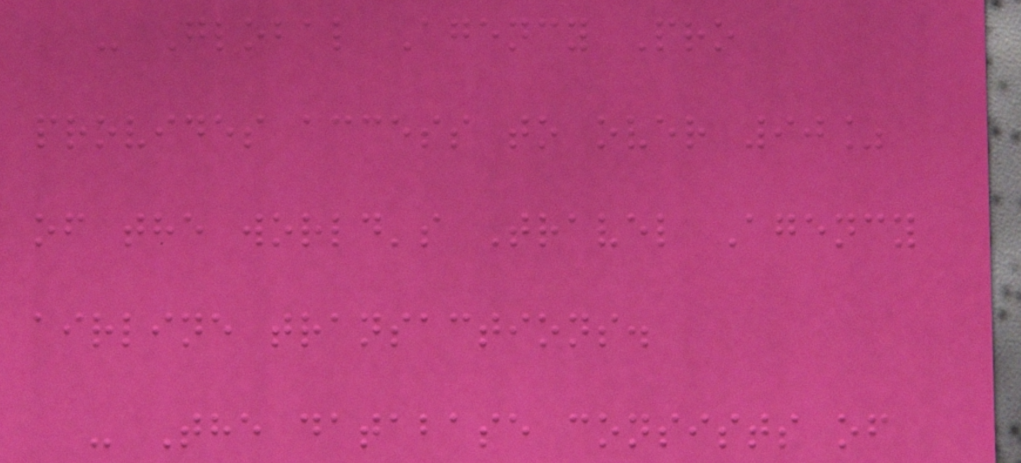- Global Agency Pro
provides access to over 90%
of the world's Travel Agency
airline transactions.
- The database consists of
